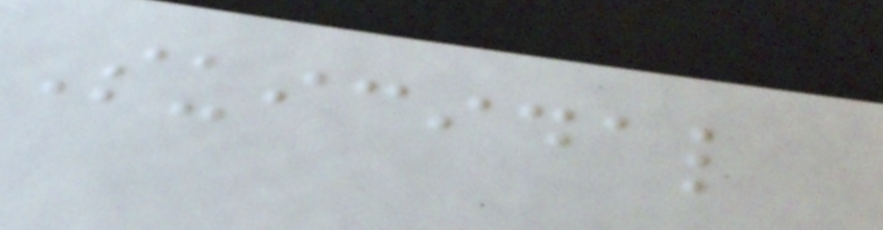Suicidal
